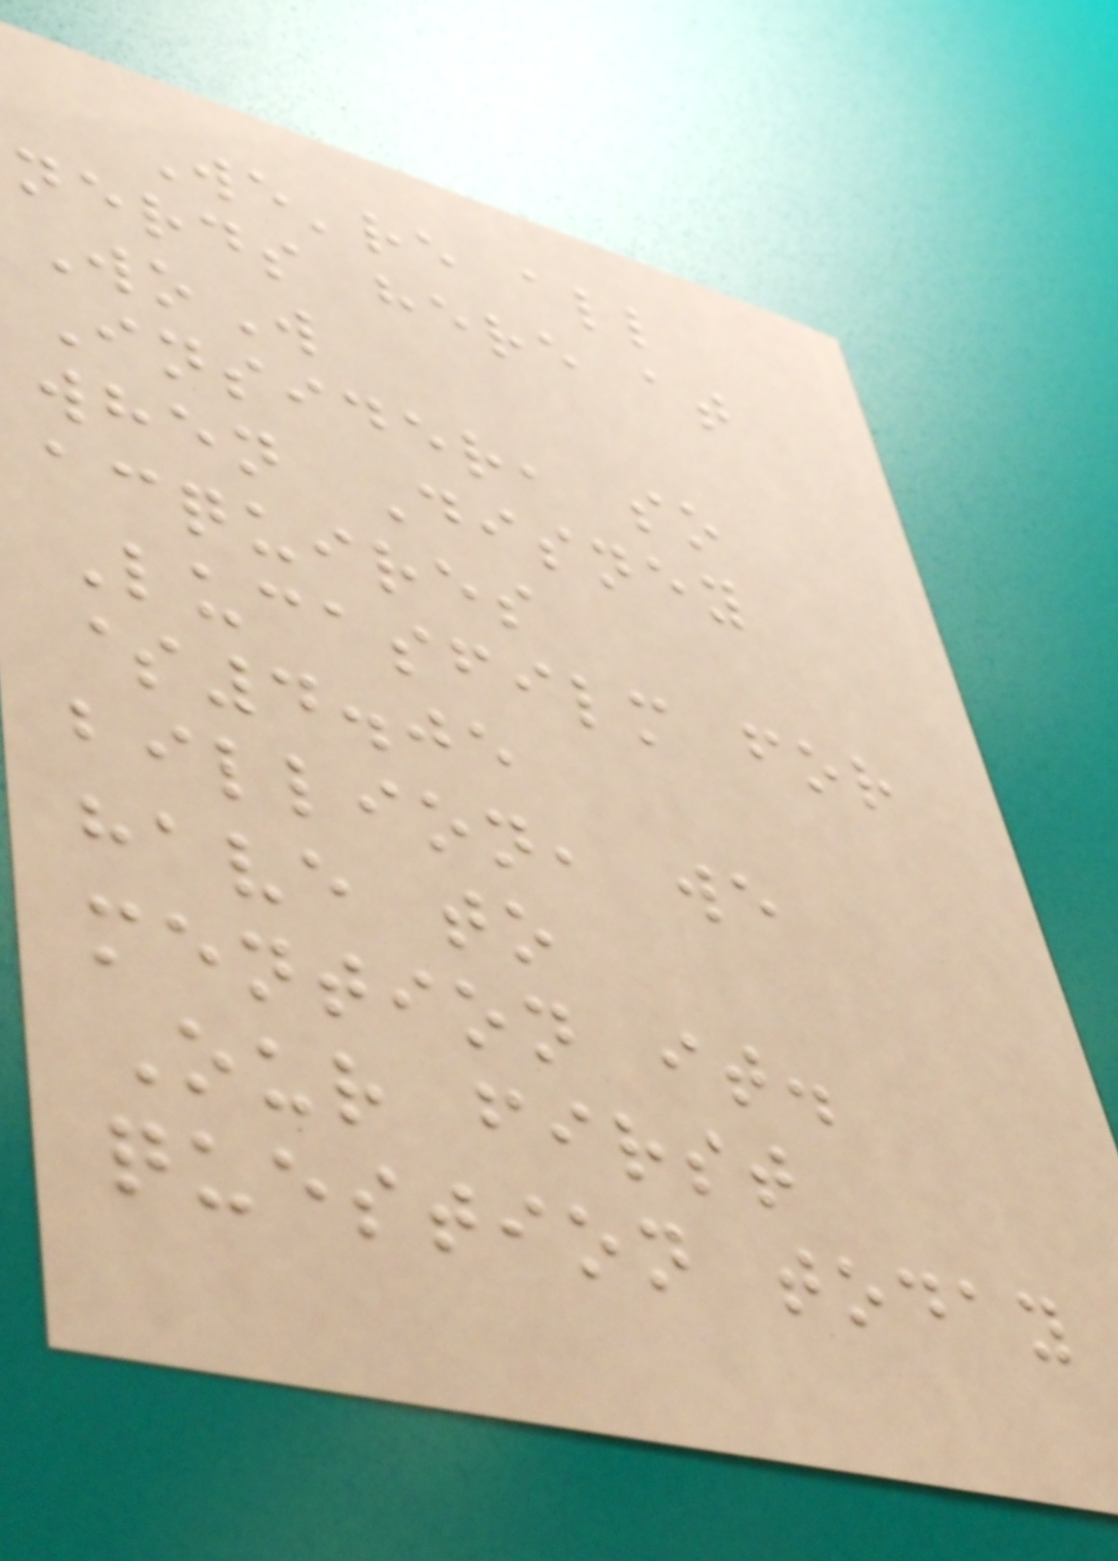We're all
nerds here at
WoW
Insider, so
when Disney
acquires
Lucasfilm for
$4.05
billion, we
have to
mention it.
Our first
question today
